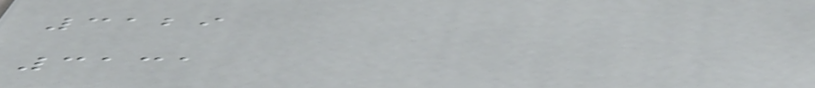3129
3131
